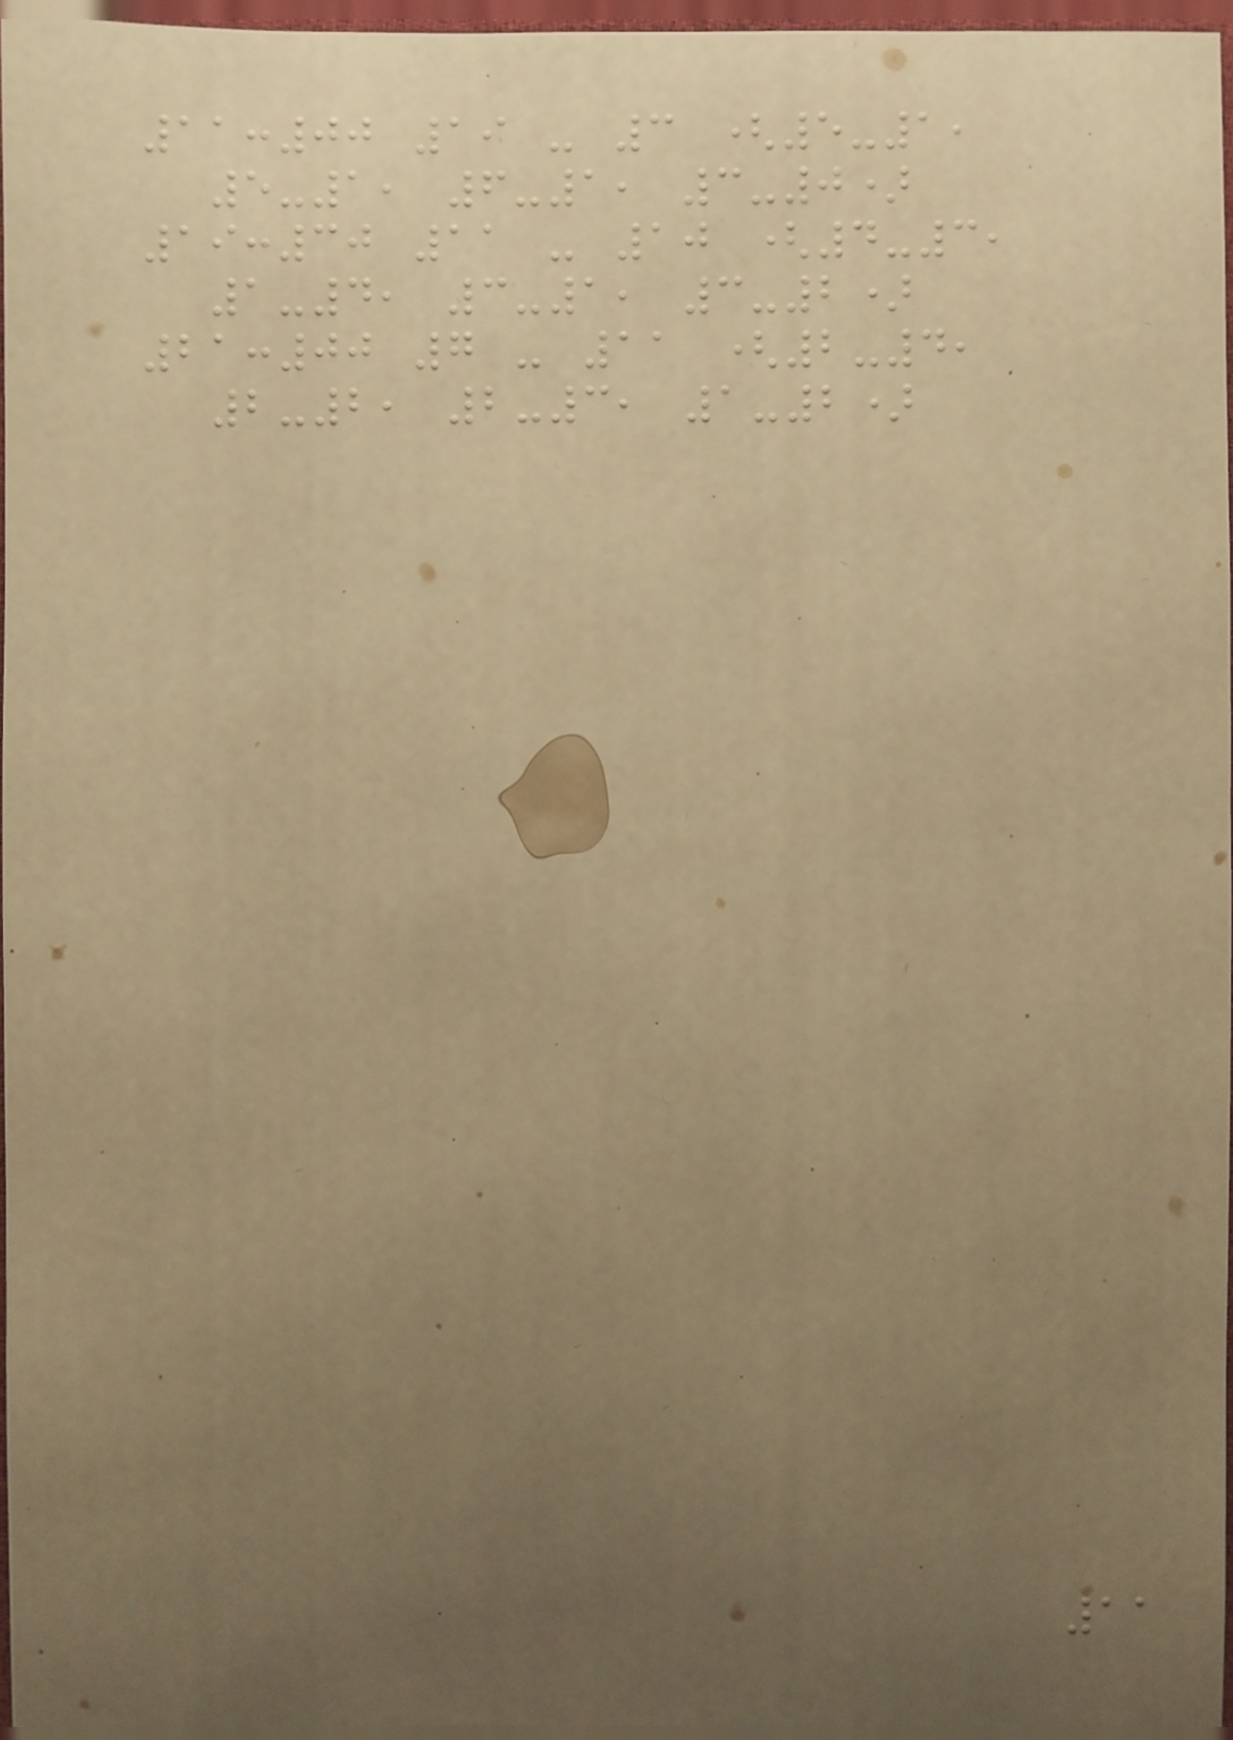11:00 19 - 3 (5-1,
5-1, 6-1, 3-0)
19:30 11 - 10 (4-3,
1-4, 3-1, 3-2)
21:00 7 - 11 (2-4,
2-2, 2-3, 1-2)
11
